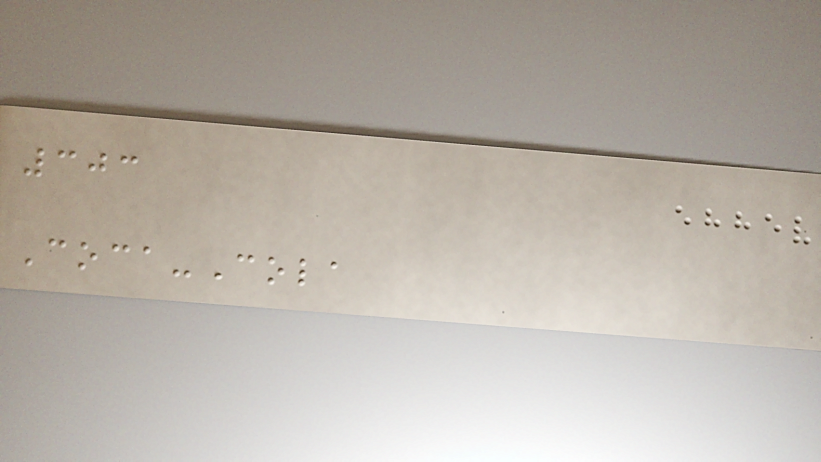303
Coca-Cola
